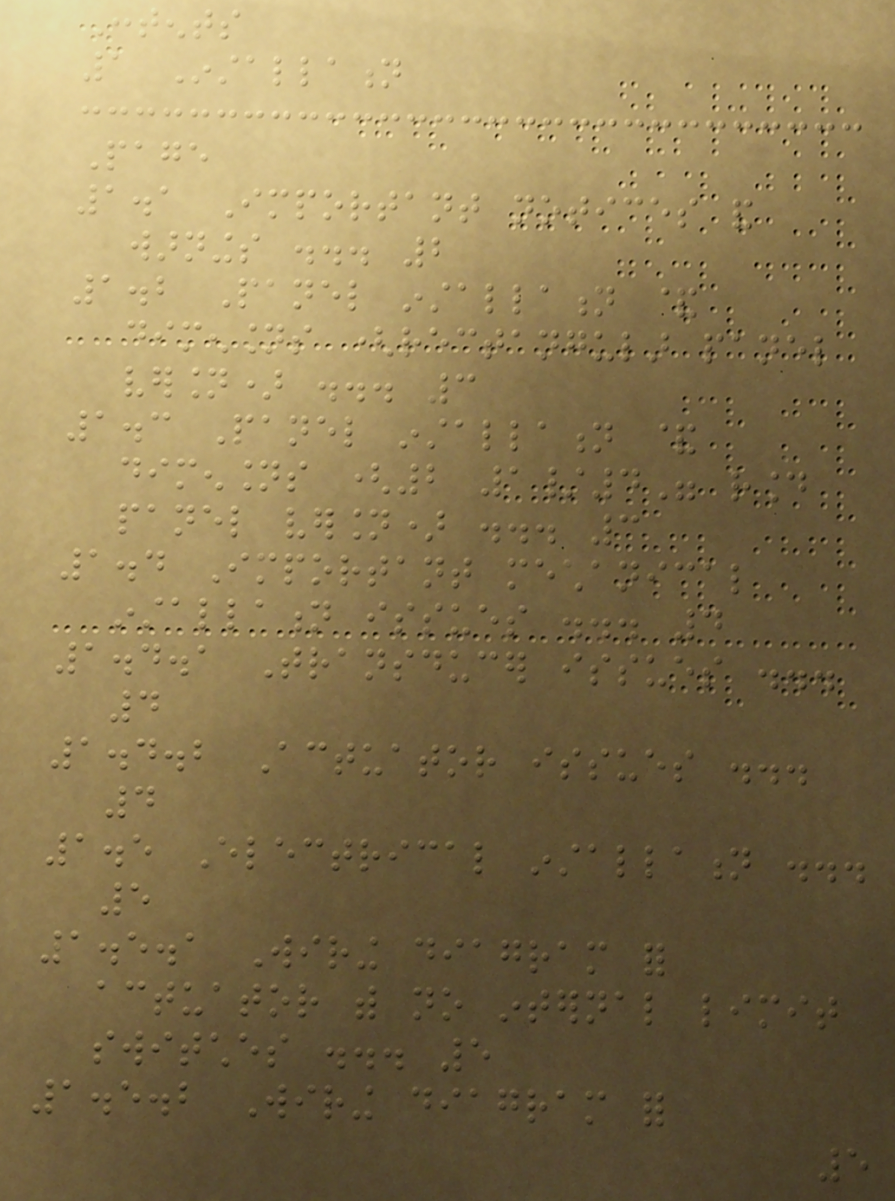Contents
1 Installation
Page
1.1 Important notices and
warnings ... 2
1.2 Panel installation &
dimensions (rectangular panel
version) ... 3
1.3 Panel installation &
dimensions (2 1/4" round
panel version) ... 3
1.4 Important mechanical
installation issues ... 4
1.4.1 Transducer issues ...
4
1.4.2 Actuator issues ...
4
1.5 Electrical installation ...
5
1.5.1 Wiring diagram for
actuator with no internal limit
switches ... 5
1.5.2 Wiring diagram for
5
